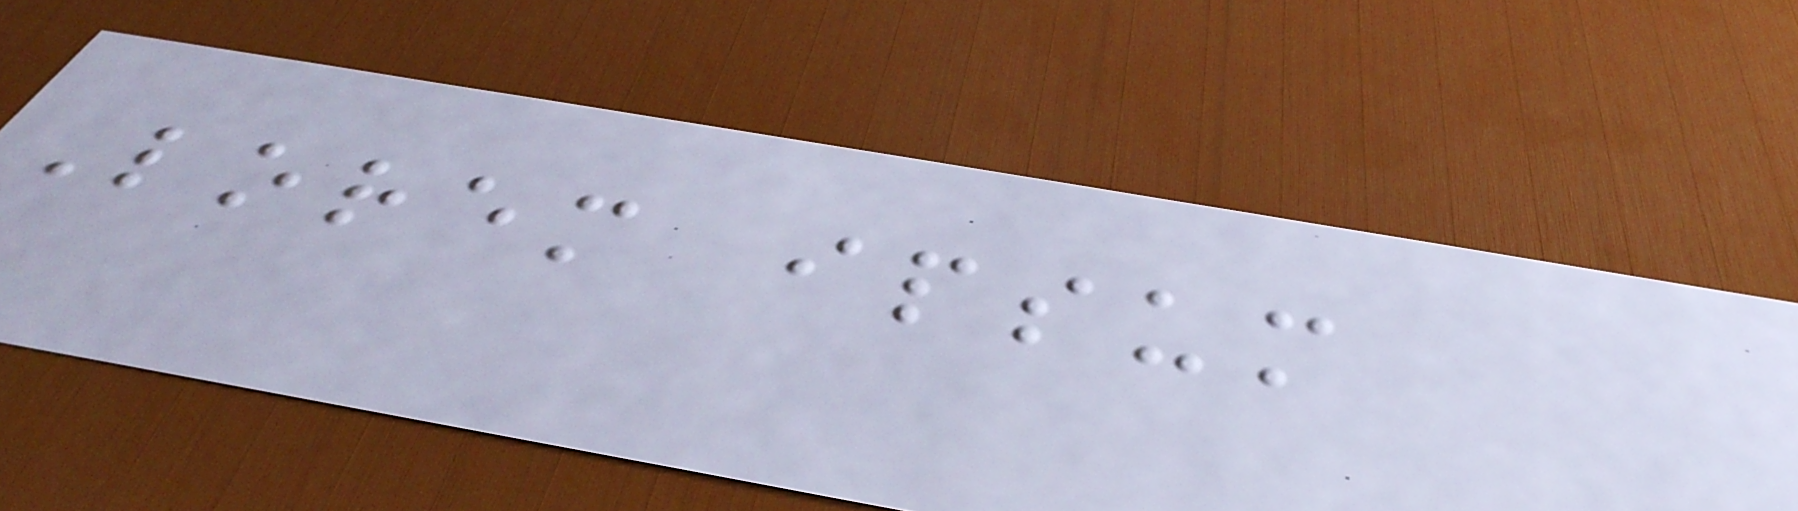Lorem ipsum
